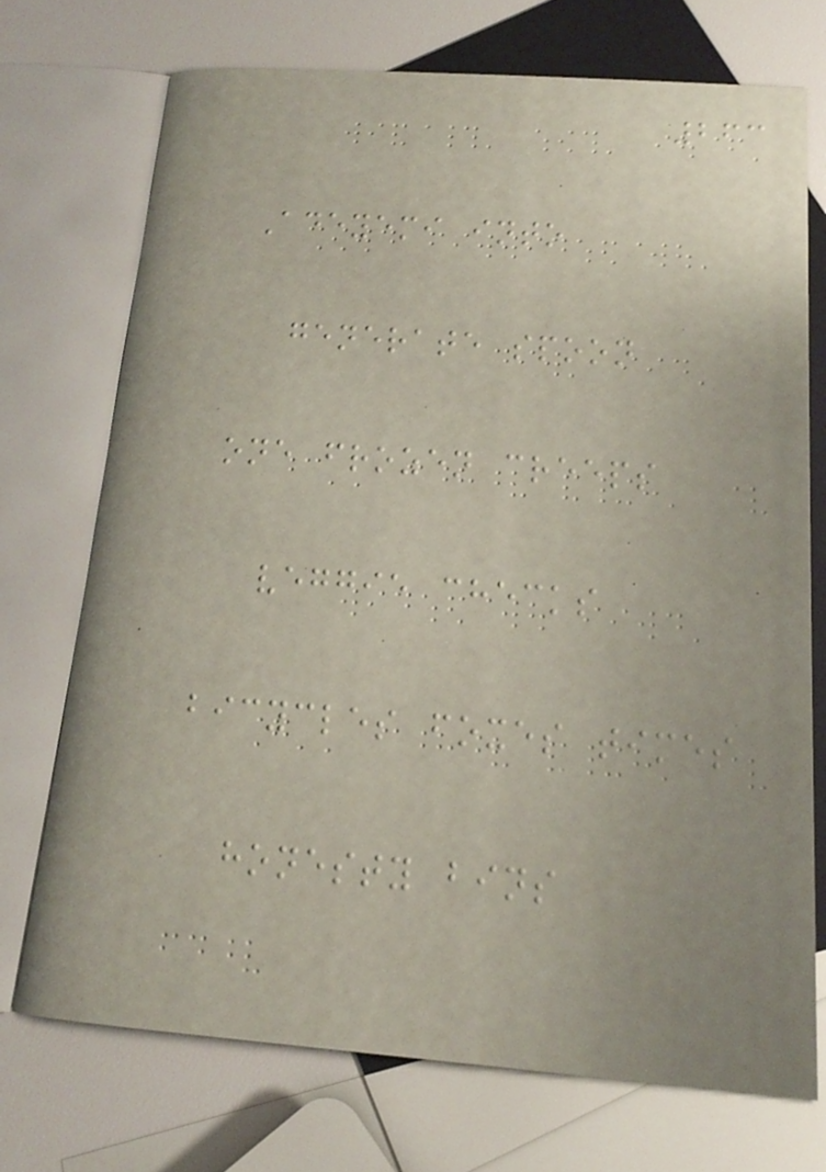263
Adeyemi into
generate spoon
one frozen creeps
veggie checks
bicycles foxes times
honesty bins
